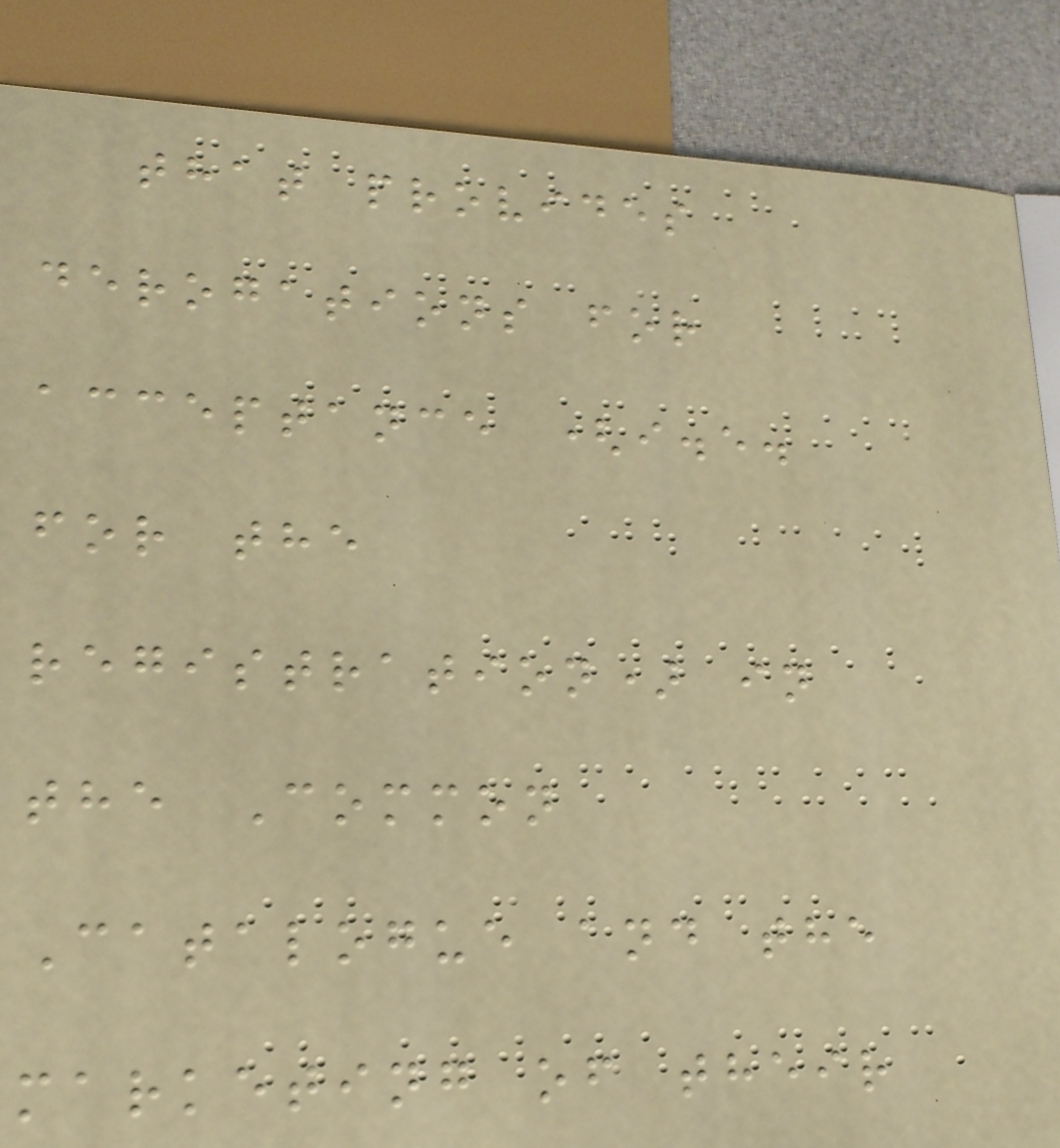that provides
derogations for
acceptance (i.e.
for the
registration) in
the Common
Catalogue and the
marketing of their
